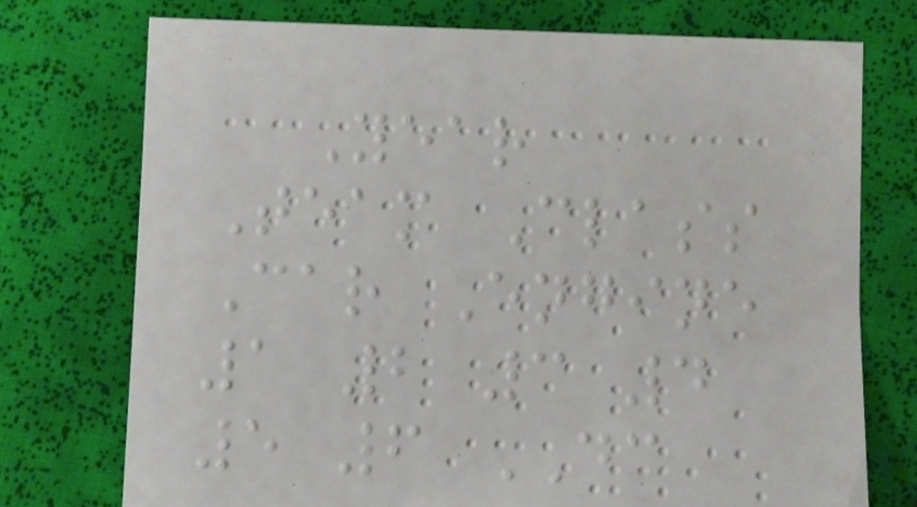Year
Team Class
Car Engine
1 2 3 4
5 6 DC
